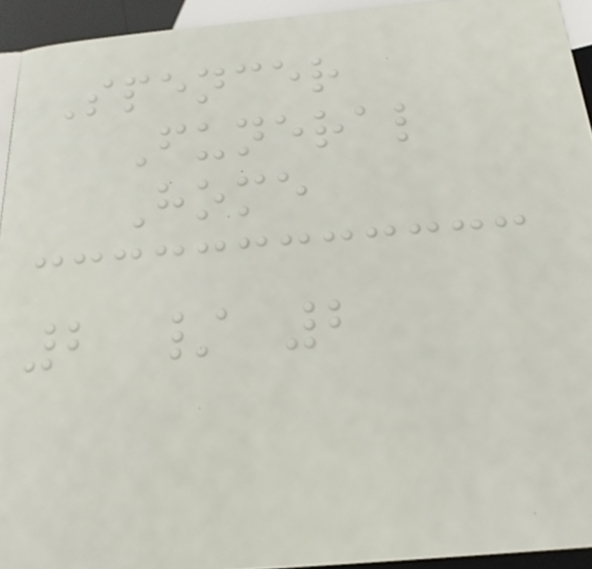Spencer
Funeral
Home
2 / 2
